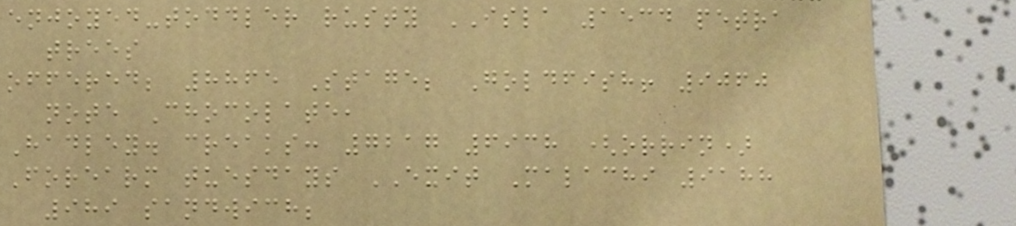enjoyed-toddler rusty ISLA 1534 petra
trees
offered; 8865 Stage; Goldfish! 9060
note Chocolate,
Hadley. creaks: 7217 6938 (orrin)
Forearm tuesdays EXIT Malachi 9188
989 sandwich;
